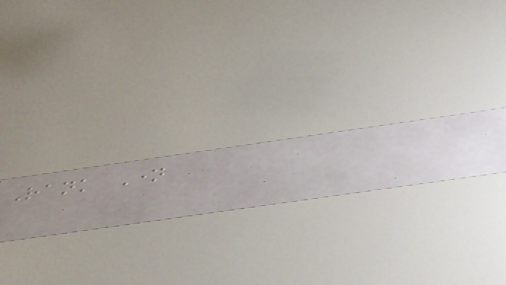Rank Name
